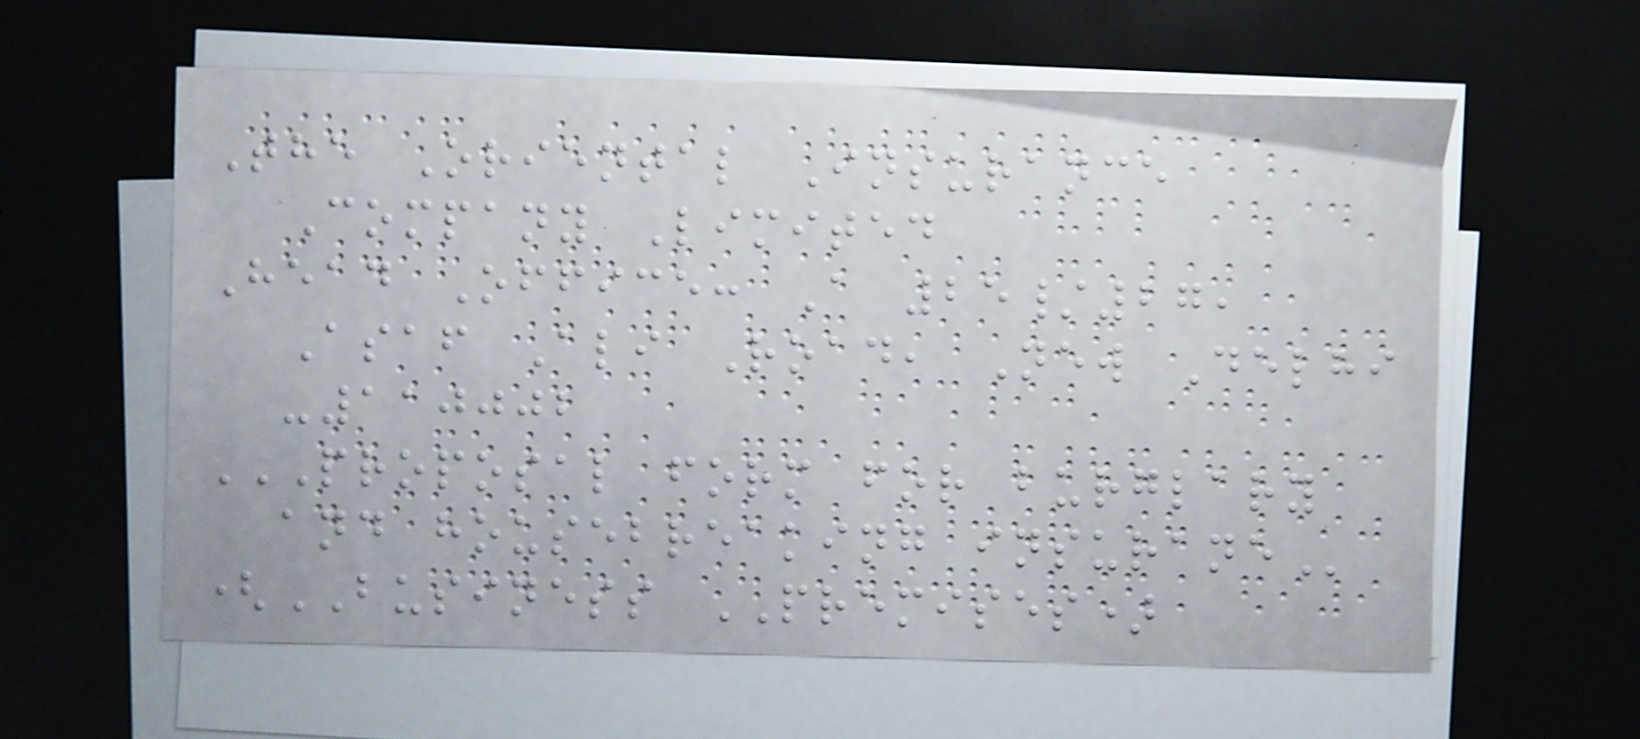The Oriental Insurance
Company Limited
Head Office: A 25/27,
Asaf Ali Road, New Delhi
-110002
PROPOSAL FORM FOR BURGLARY
AND HOUSEBREAKING INSURANE
(BUSINESS PREMISES)
